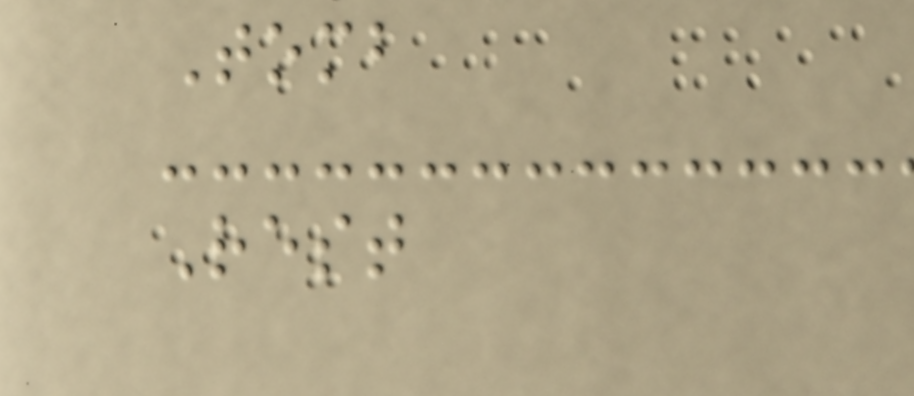Tomb
Rest
